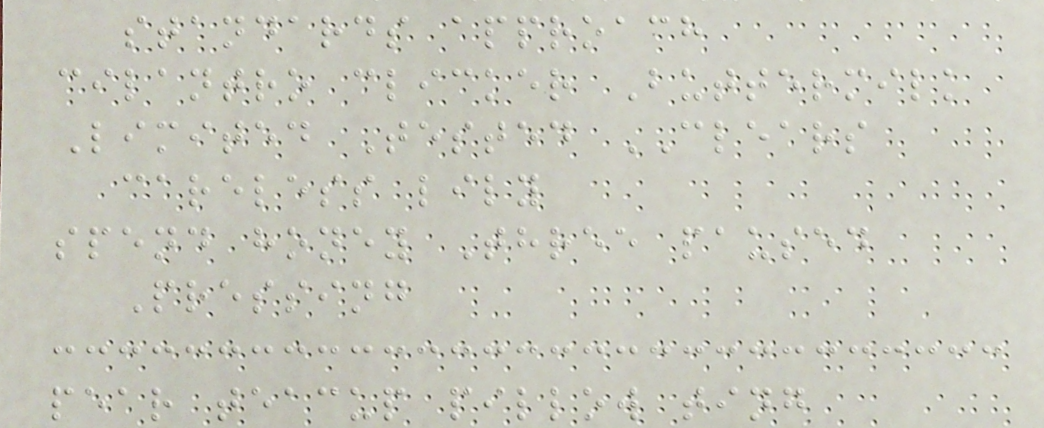standards approach
cilantro clicker Buttermilk
Limited Tested CLEARS
careless lily
spend honey Three paused
Pressing
pear teacup pillow ting
